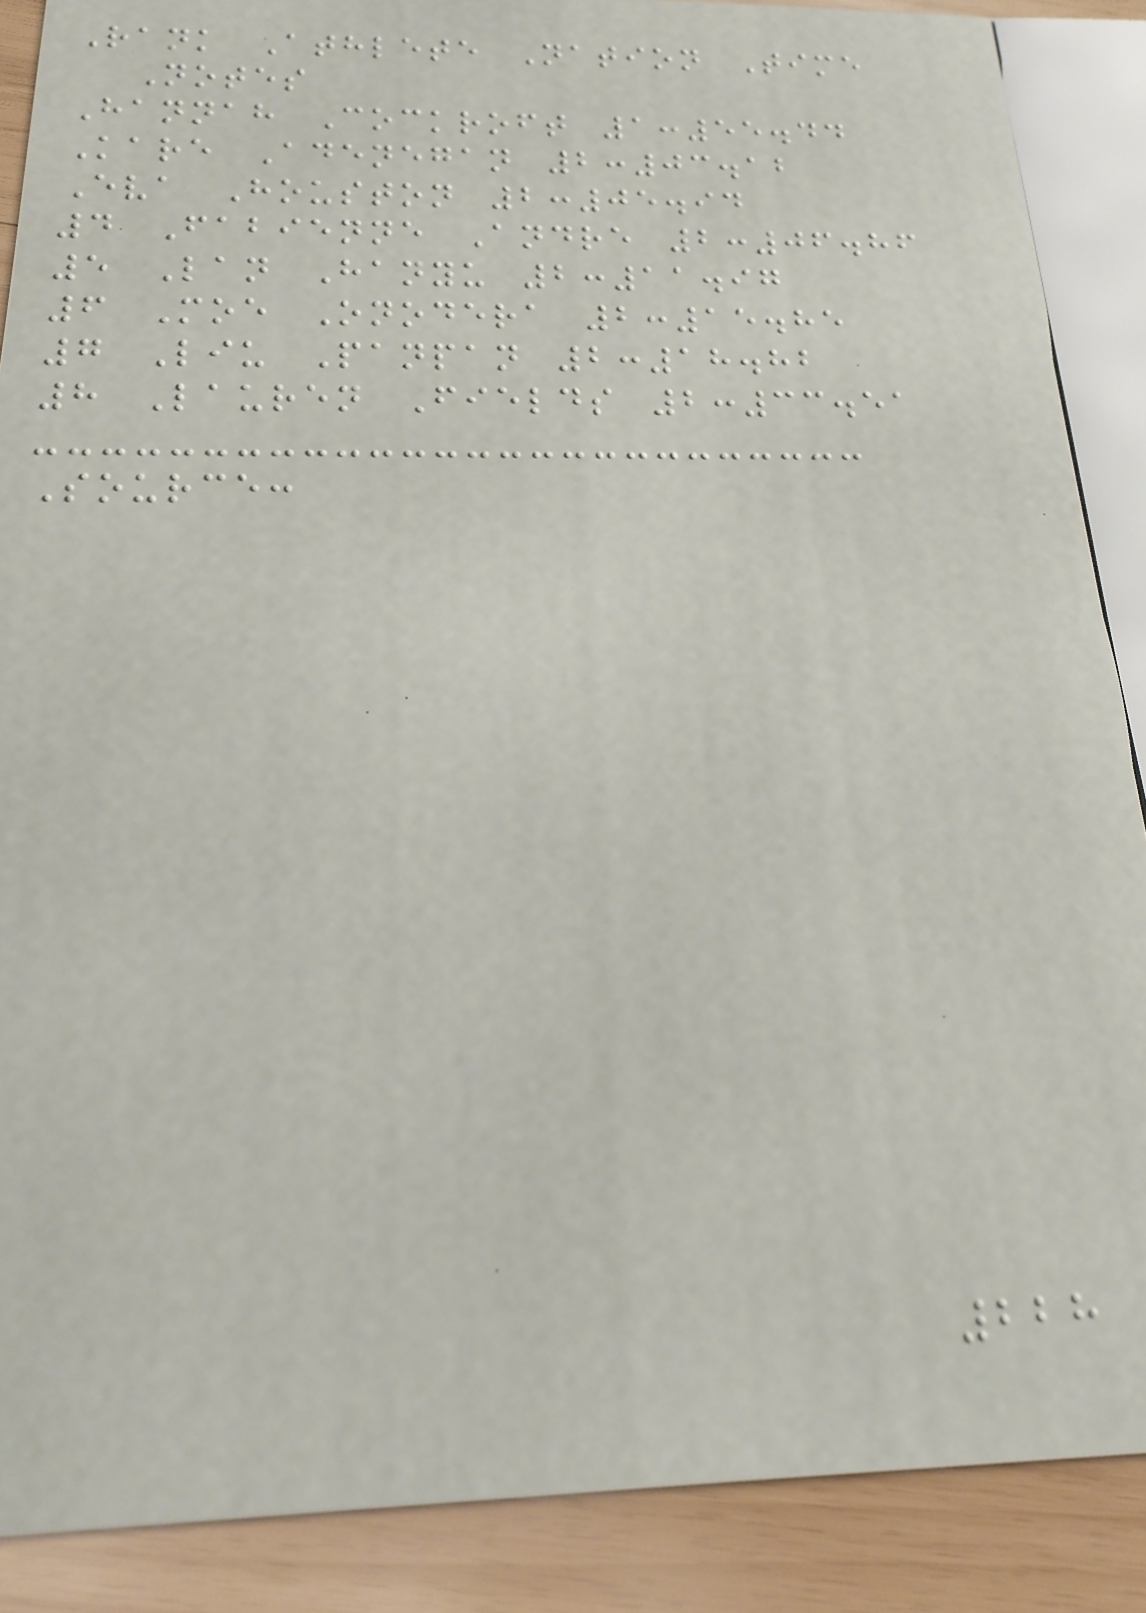Rank Athlete Nation Time
Notes
Hannah Cockroft 1:55.44
Kare Adenegan 2:03.12
Eva Houston 2:05.94
4 Fabienne Andre 2:06.86
5 Lan Hanyu 2:11.97
6 Moe Onodera 2:15.85
7 Liu Panpan 2:18.82
8 Lauren Fields 2:33.51
Source:
228
